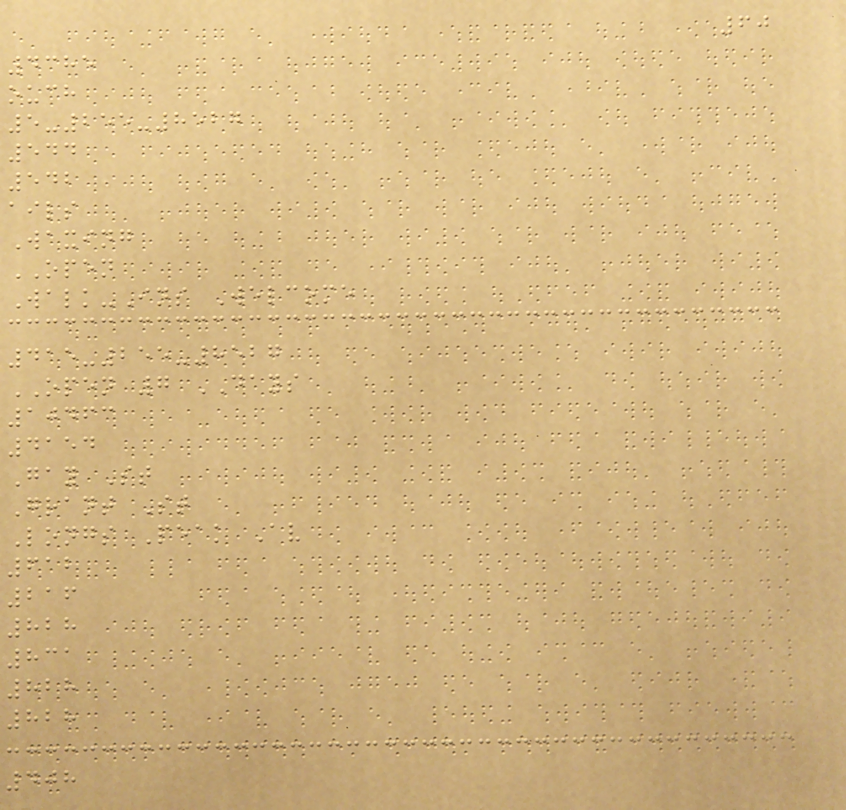60
4385
ouch
5-255-8527
544
542
ails
Waxing
OPEN
Walk-Ins Welcome
415-255-8527
OPEN 7 DAYS
10463
4154
Gay St
Grant St
Longs Peak Av
612
216
828
831
828
828
408
